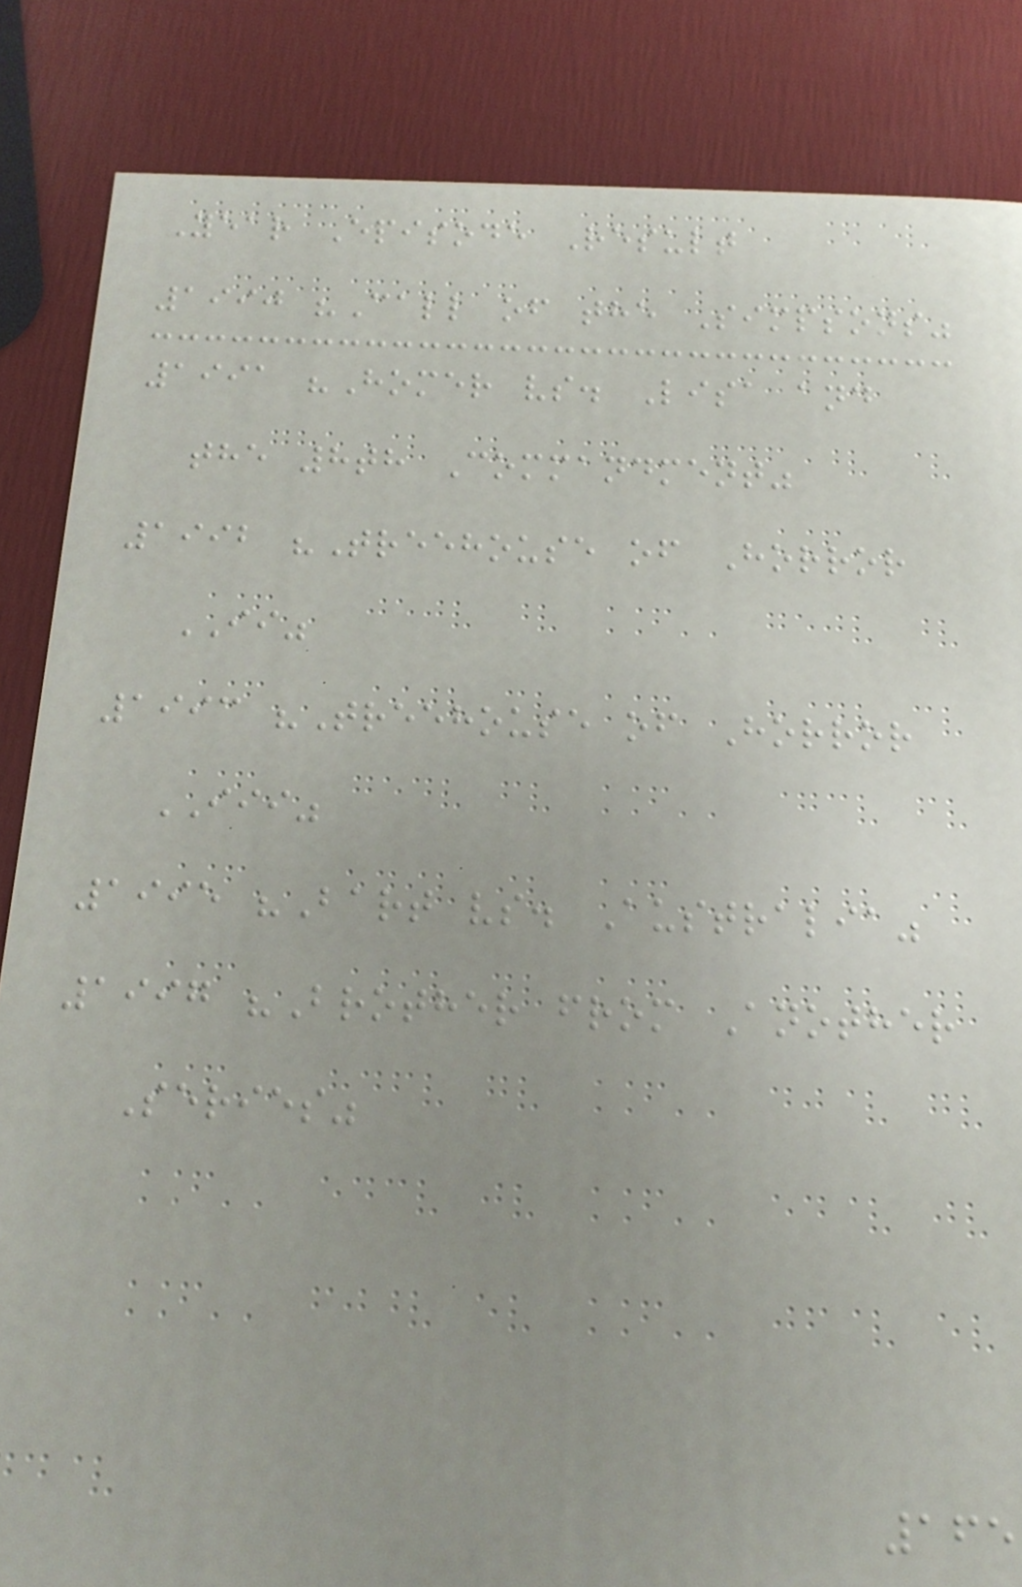Year Episode Result
1990 "Call of the Simpsons"
1991 "Homer vs. Lisa and
the 8th Commandment"
1992 "Treehouse of Horror
II"
1993 "Treehouse of Horror
III"
1995 "Bart vs. Australia"
1997 "Brother from Another
Series"
165
